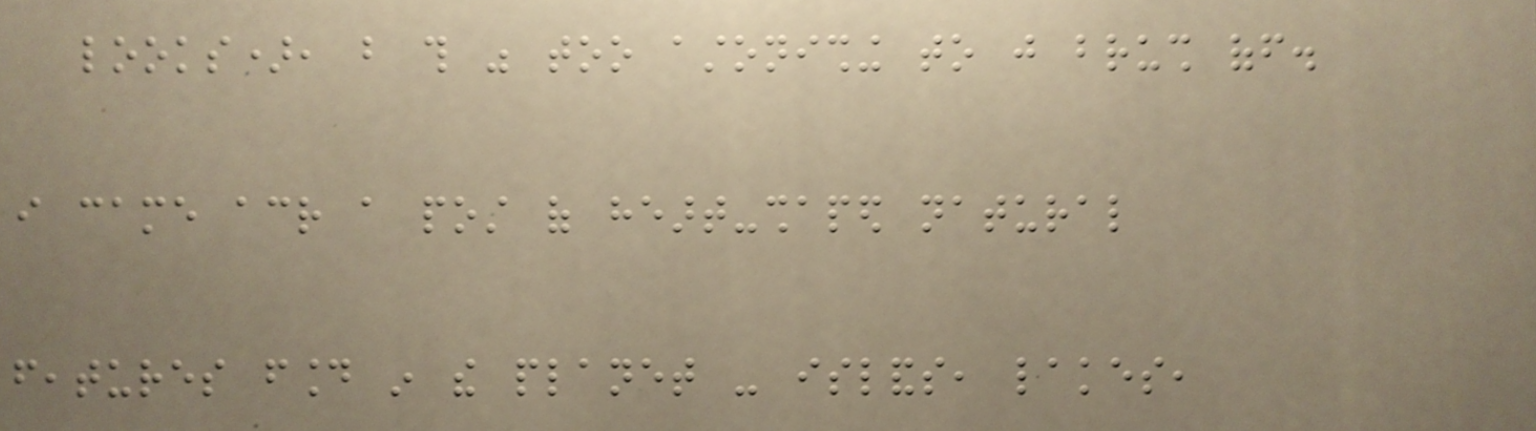looks), but this was too astonishing to just brush off.
i came across a post of heart-shaped natural
features found in the planet - islands, lakes,
